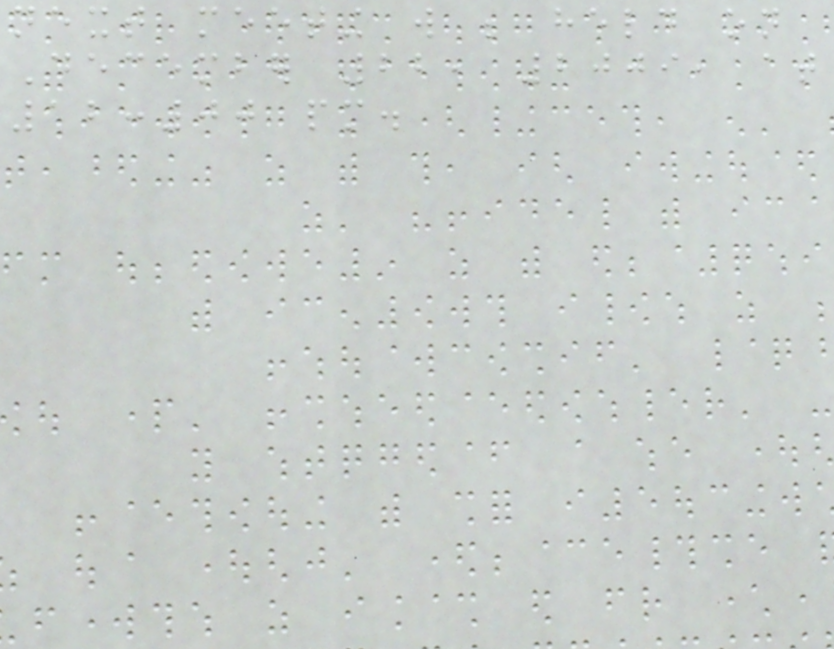next meeting will be held on
December 22, 2009, at
12:00 pm.
